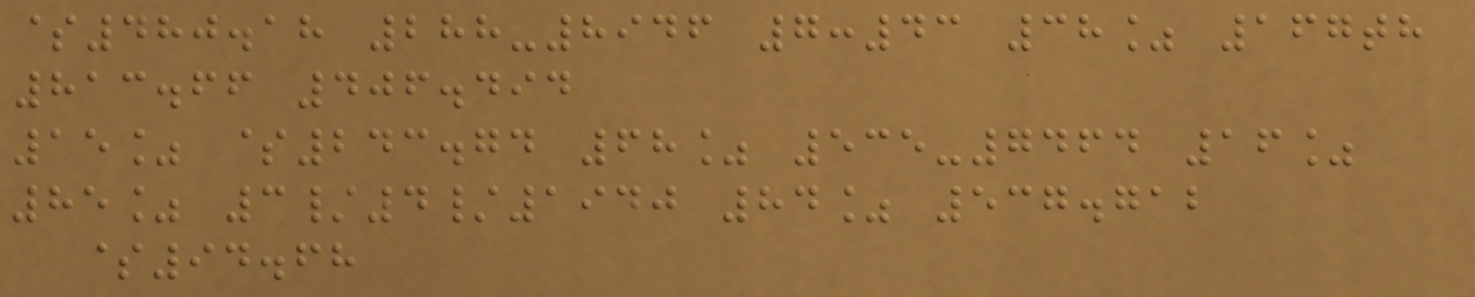$480.18 288-8946 7:43 38% 167th
813.66 406.494
15% $243.74 68% 535-7464 16%
85% 3/4/1940 84% 537.712
$94.68
